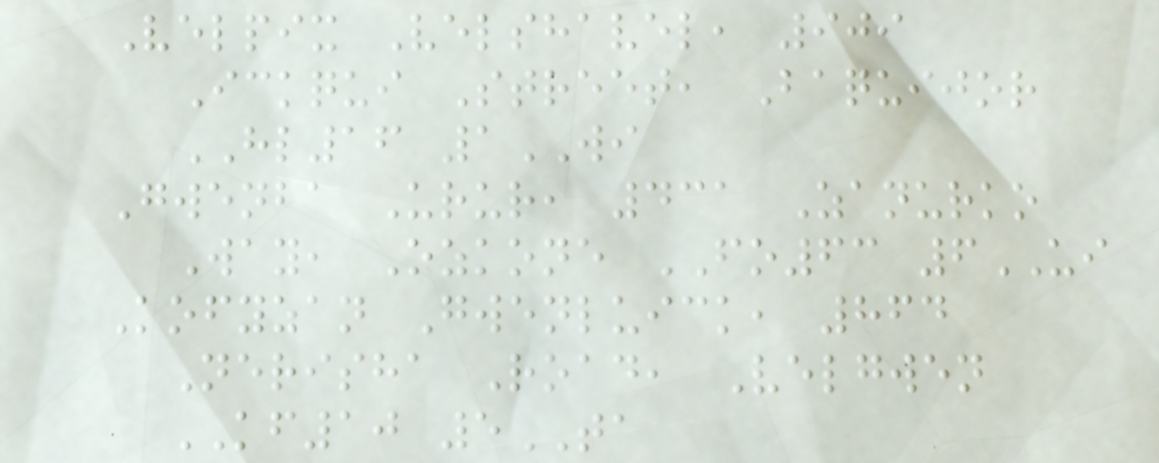Velpix Velshavel, 909
Ickqui Street, Baquijor
HL16 1WI
Gwenba Urur, 431 Zanurko
Way, Ozkone FO63 6UI
Kofyzan Gwenluick, 864
Nerisha Road, Velgwen
KF10 5TA
